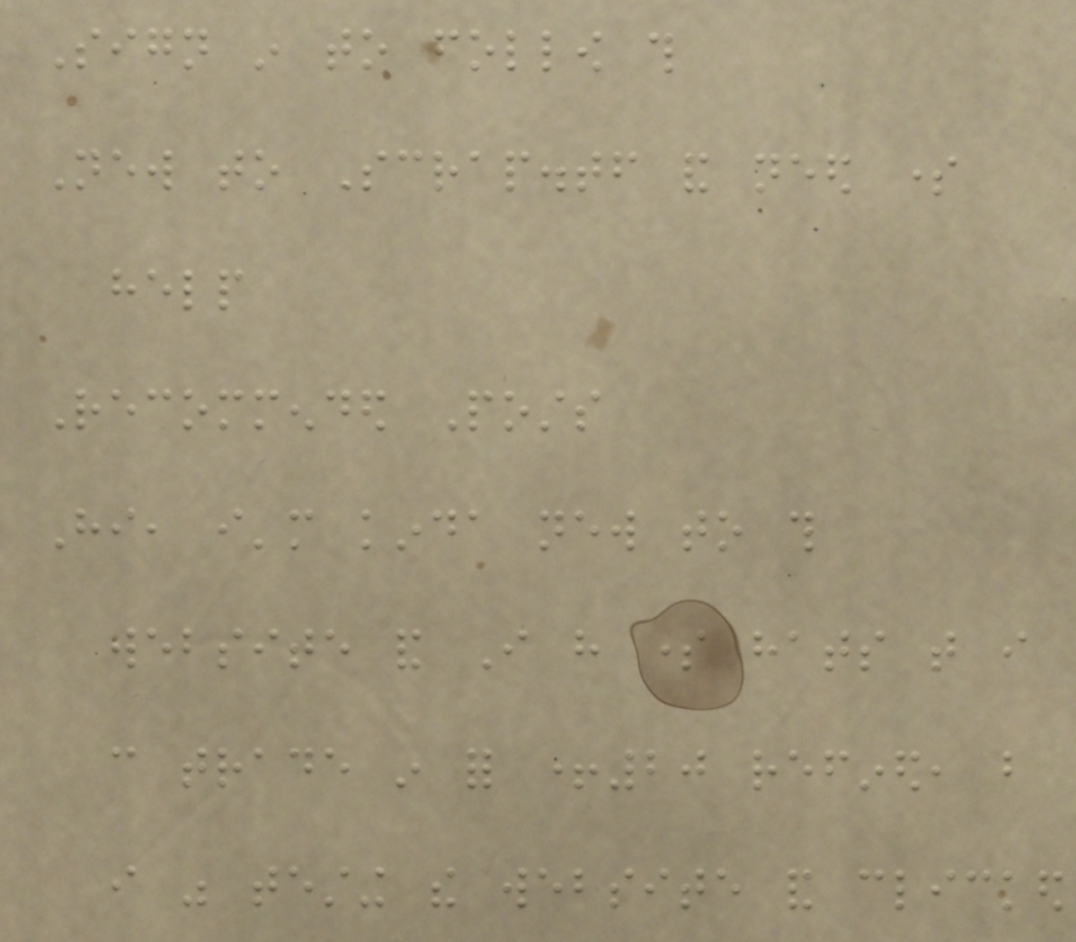Sign in to follow this
New to Scrap.tf and need some
help
Recommended Posts
Hi, i'm kinda new to this
website and I have some hats that i
can trade in for +20 refined, but
i was testing the website and clicked
